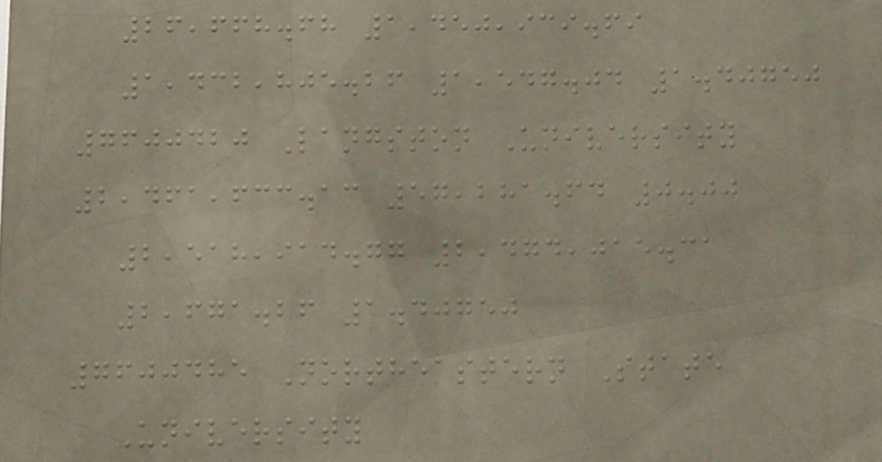26,668.68 1,450,939.69
1,432,805.26 1,547.04 1.40750
7600420 Langston University
2,461,633.13 57,281.64 0.00
2,518,914.77 2,474,015.31
2,671.26 1.40750
7600485 Northeastern State
University
